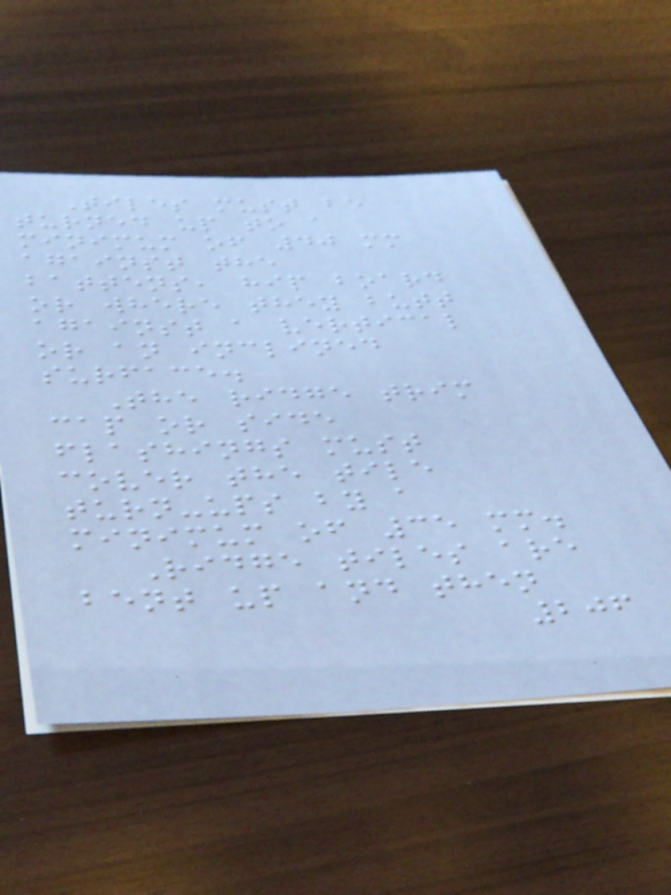Tiles must be
turned up to a
minimum of 40 mm
against the
battens, hip board
or where they butt
against a vertical
or an inclined
surface.
The ridge trim
cap or side
flashings must
cover the tile
turn-ups by a
minimum of 35 mm.
Ridge tiles are
bent up and then
206
